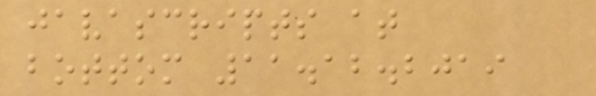javascripts at
bottom 11.12.2019
